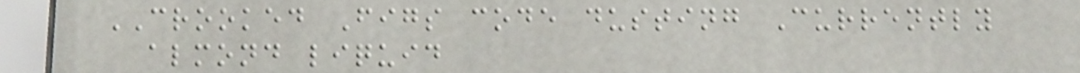CROOKED Figs code dusting Currently
almond liquid
